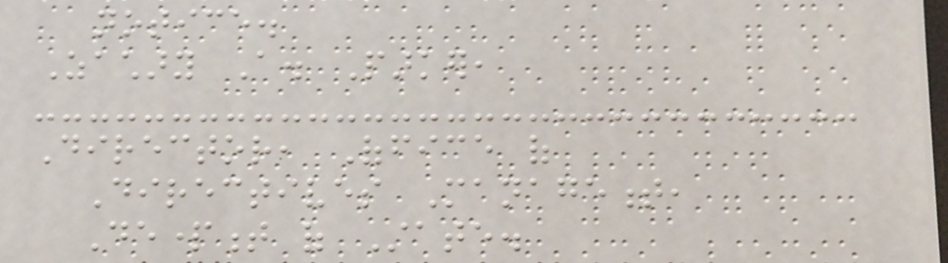notice.
Zachary A. Parker,
Director, Office of
Directives Management,
Department of State.
